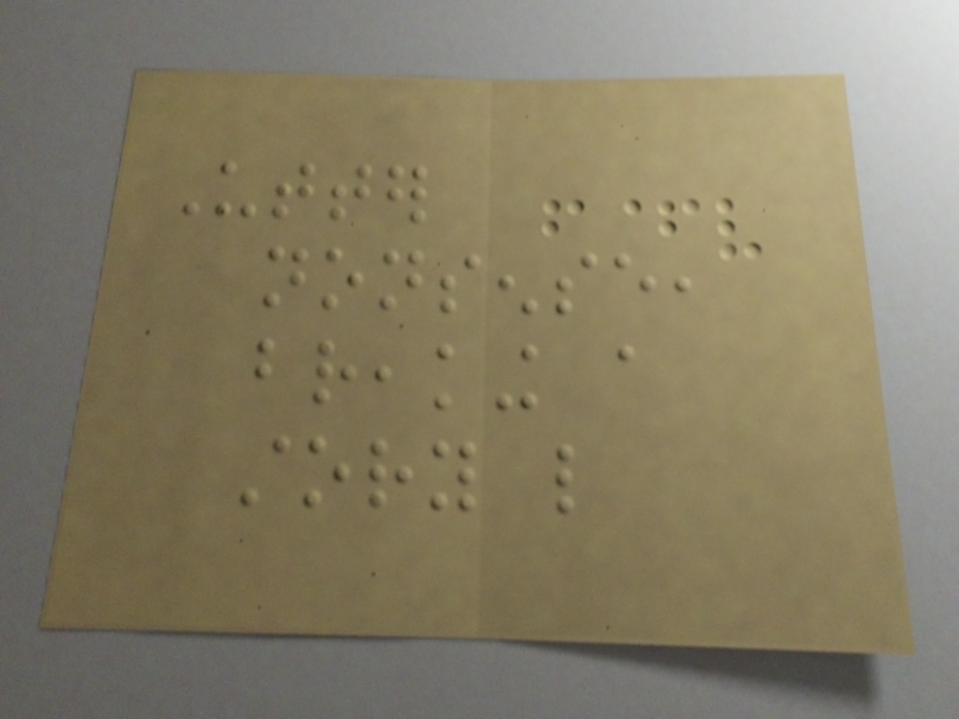Utter
nonsense,
breaking a
story like
